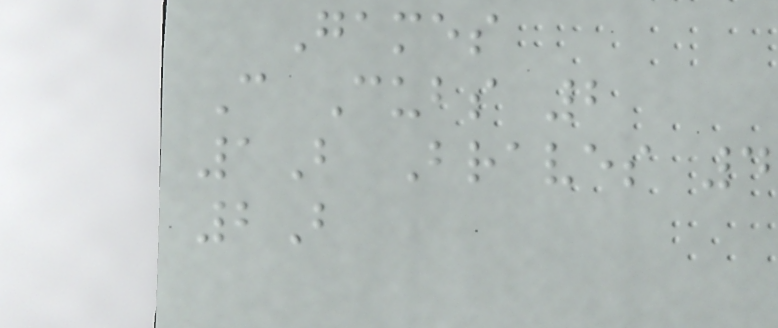Games
C Cubs 2
1B Braves 4
2B
